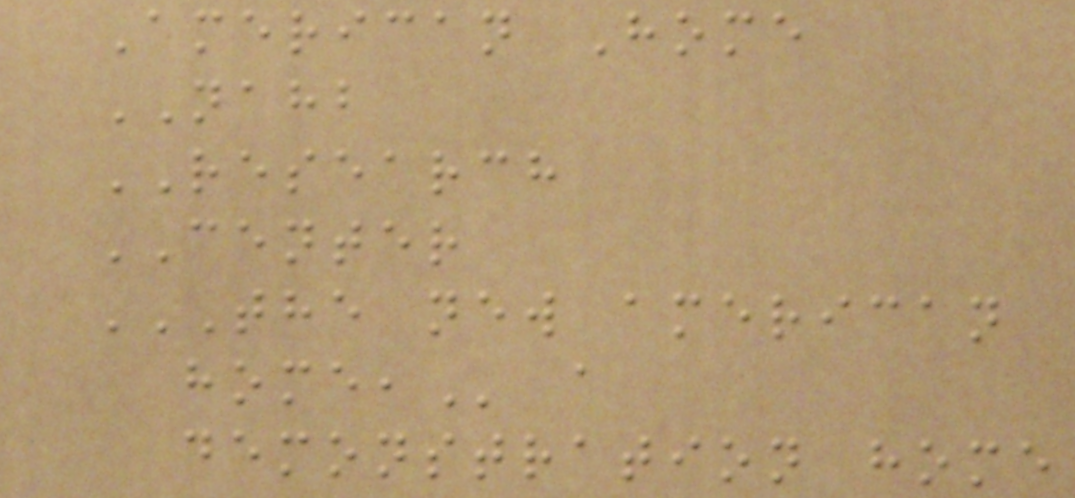American Home
NAHB
RESEARCH
CENTER
THE NEW AMERICAN
HOME, a
demonstration home
